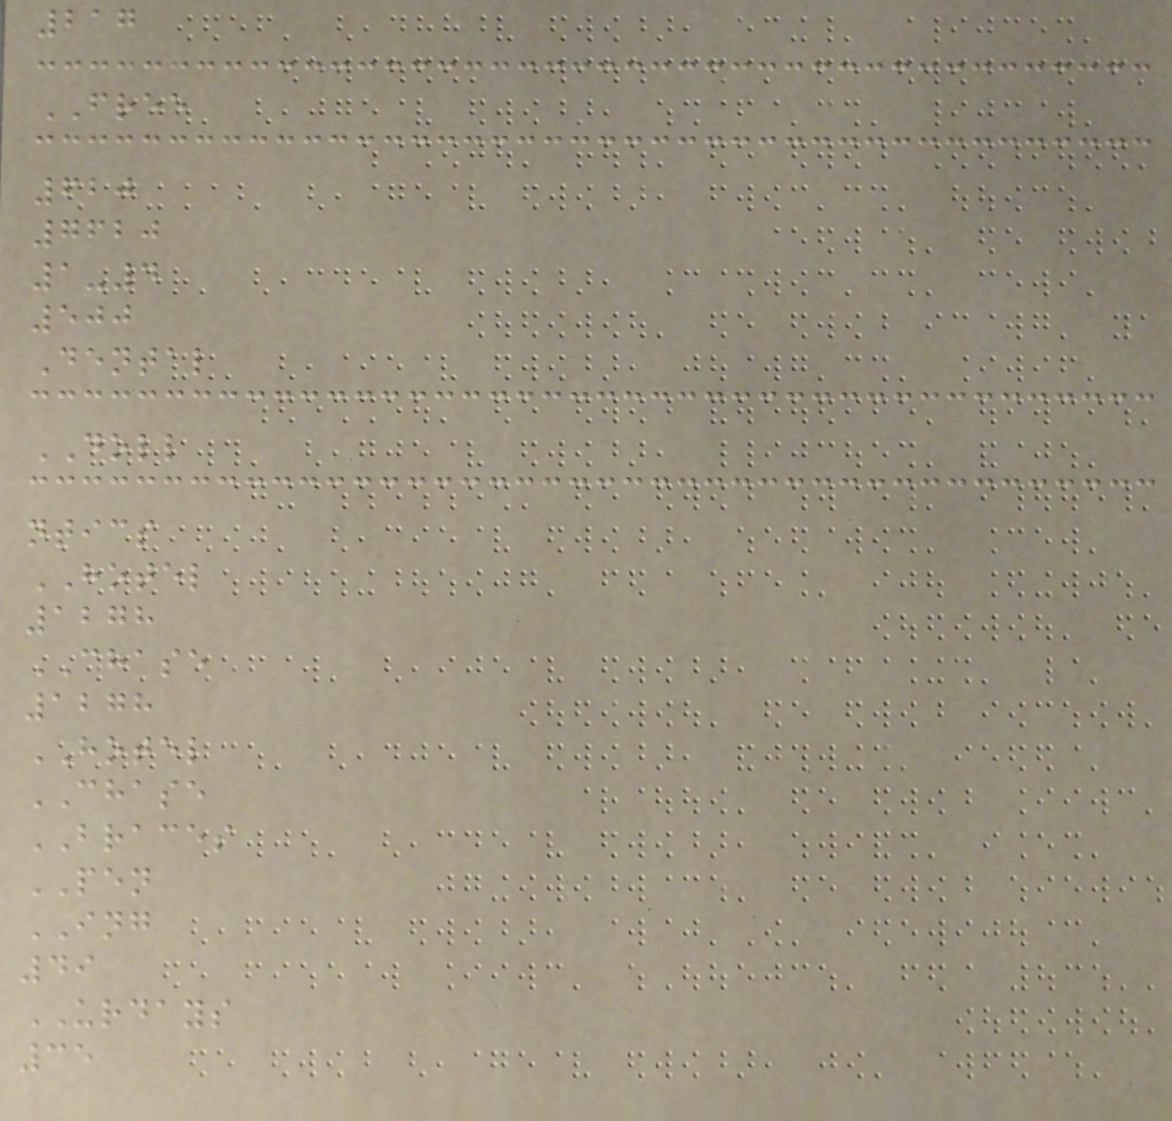217
FREE
620
7620
1-4
500
Dental
DOLL
ntics
HOTEL
1278
CHASE
1278
HOTEL
CHASE
BRACES
PEN
ING
49
URDAYS
35
